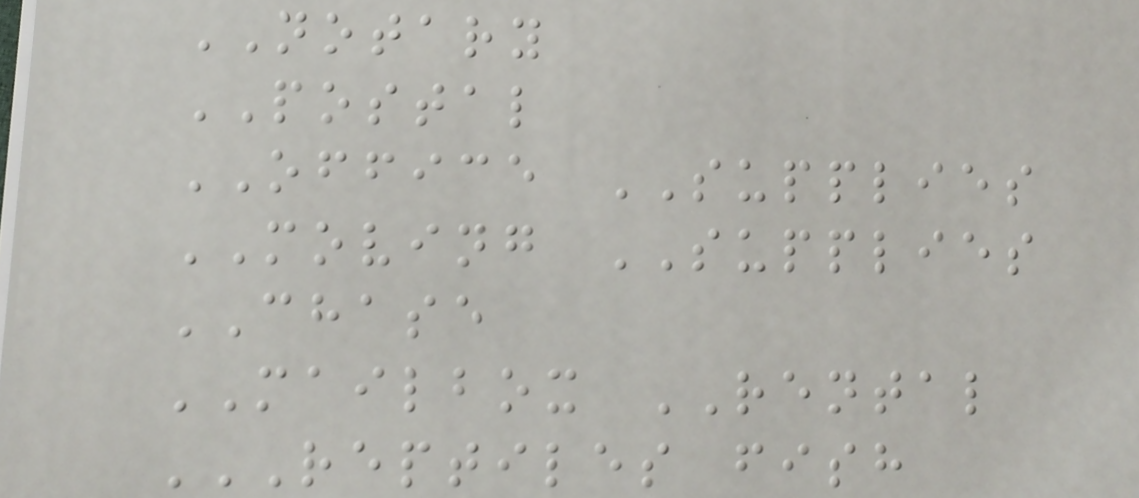NOTARY
POSTAL
OFFICE SUPPLIES
MOVING SUPPLIES
CHASE
MAILBOX RENTAL
REPTILES FISH
